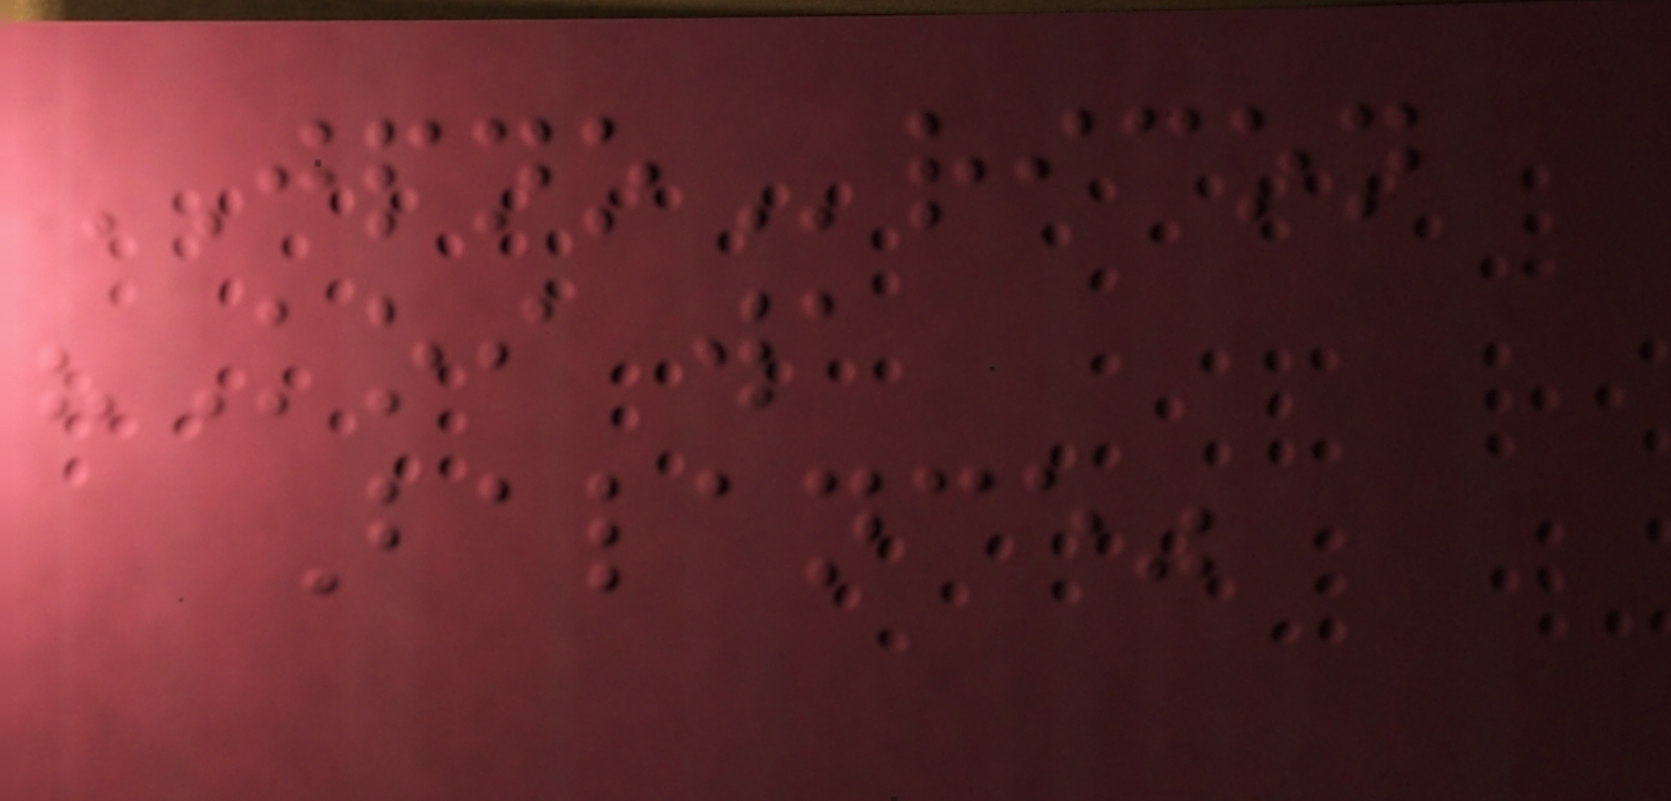JPNOricon
"Koi wa
Balance"
